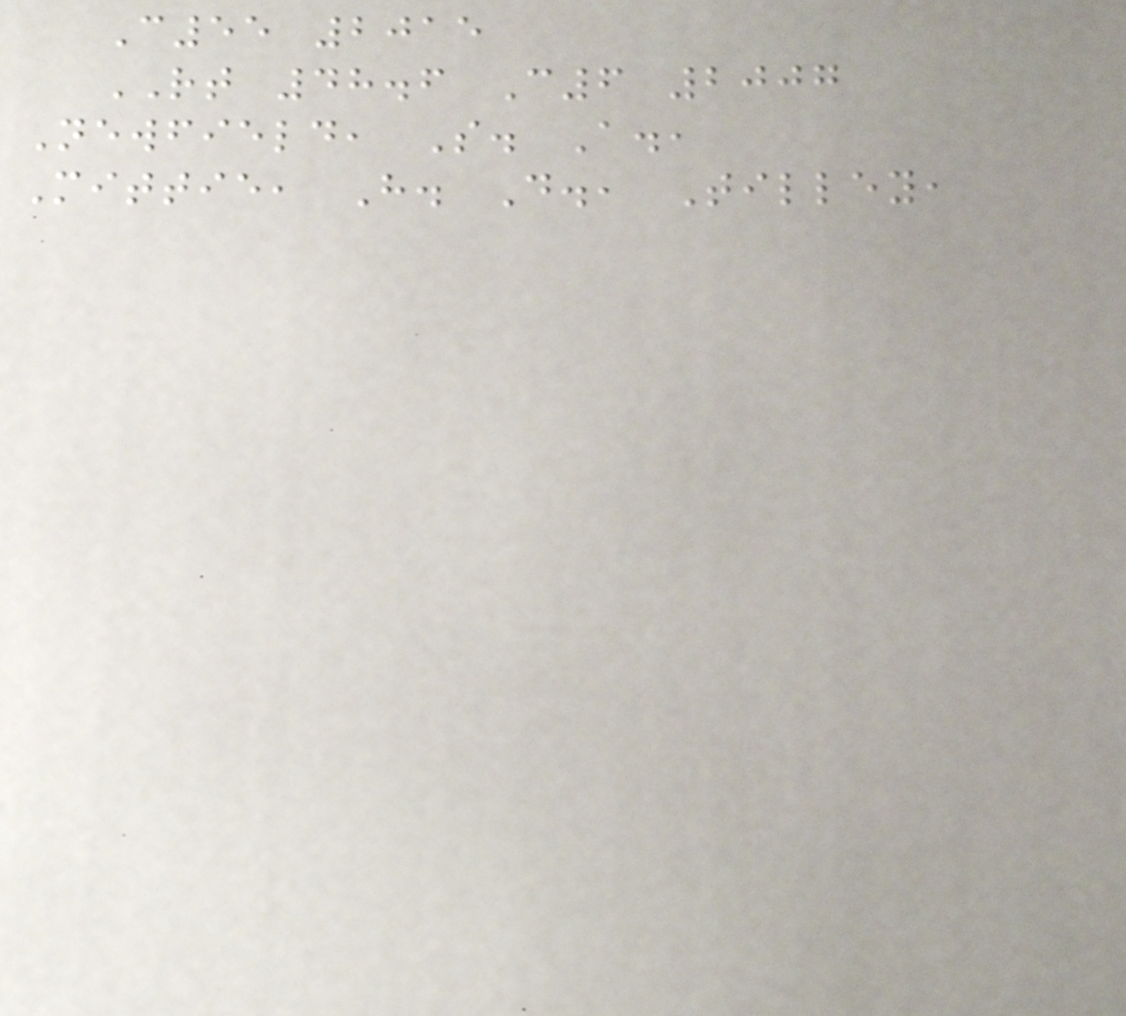C55 2015
RT 48.6 C6 2007
Newfield, S. A.,
Mittie, H. D., Tilley,
